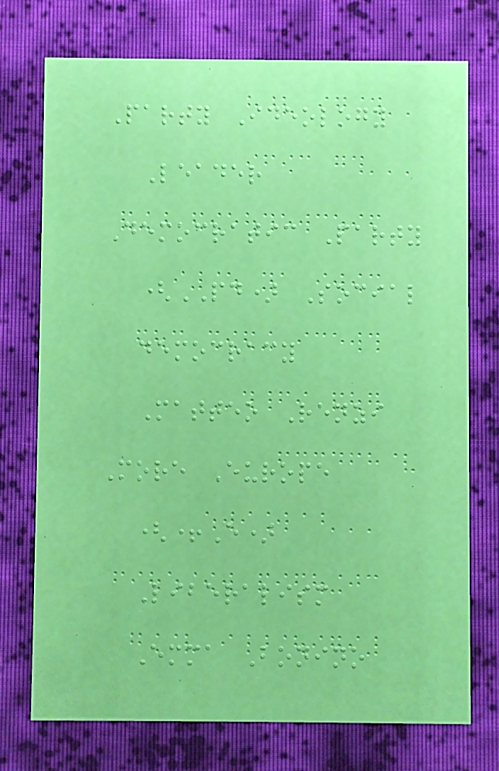Party Ideology
Leader
Democratic Party
(PD) Social
democracy
Matteo Renzi
More Europe
(+E)
Liberalism
Emma Bonino
